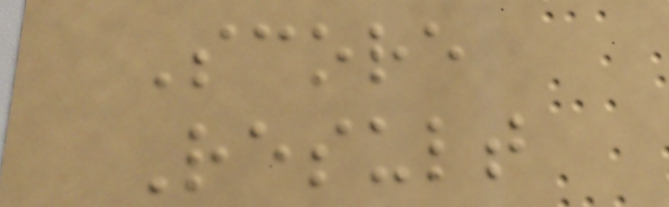Score
Result
